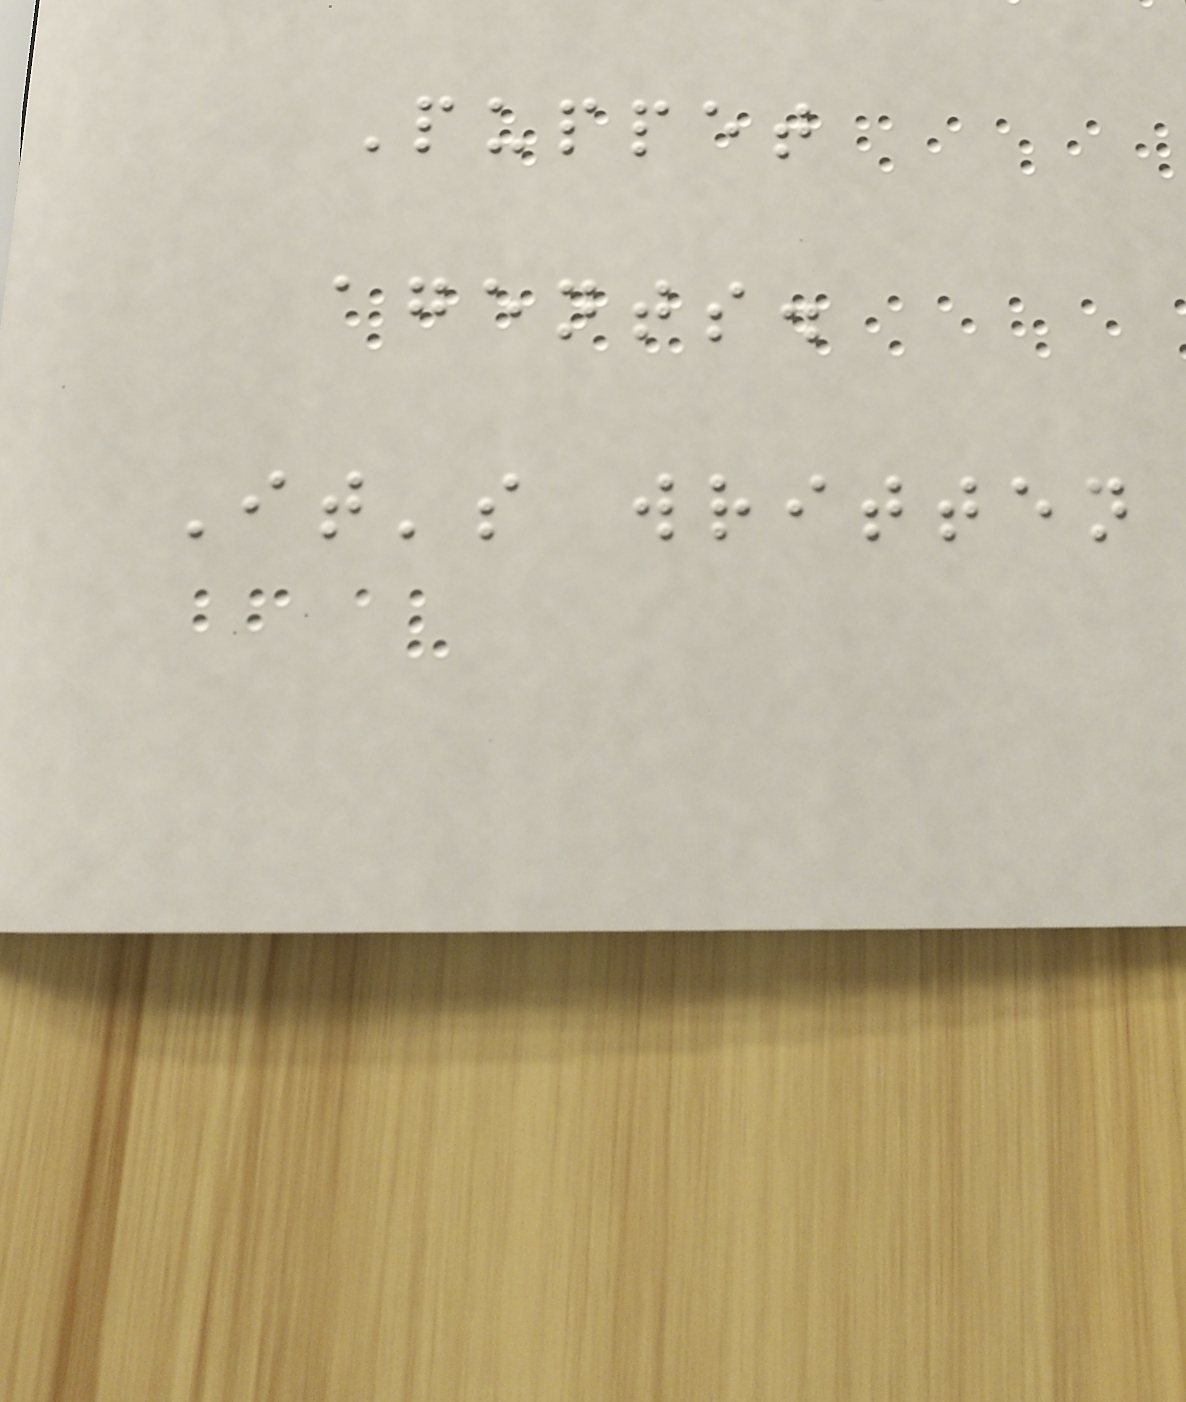Puppet
agents.
It's written
